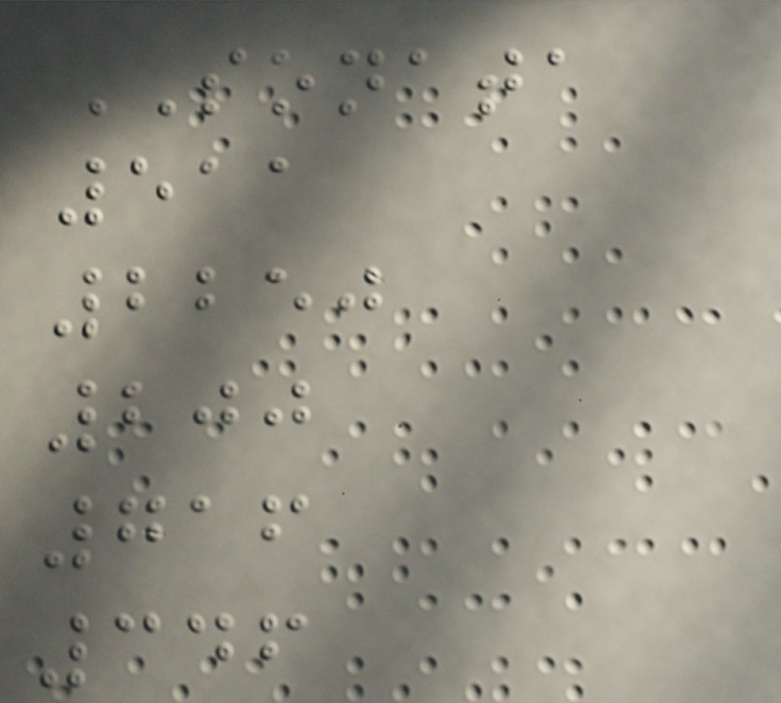SONATA
511
2250
200
716
346
